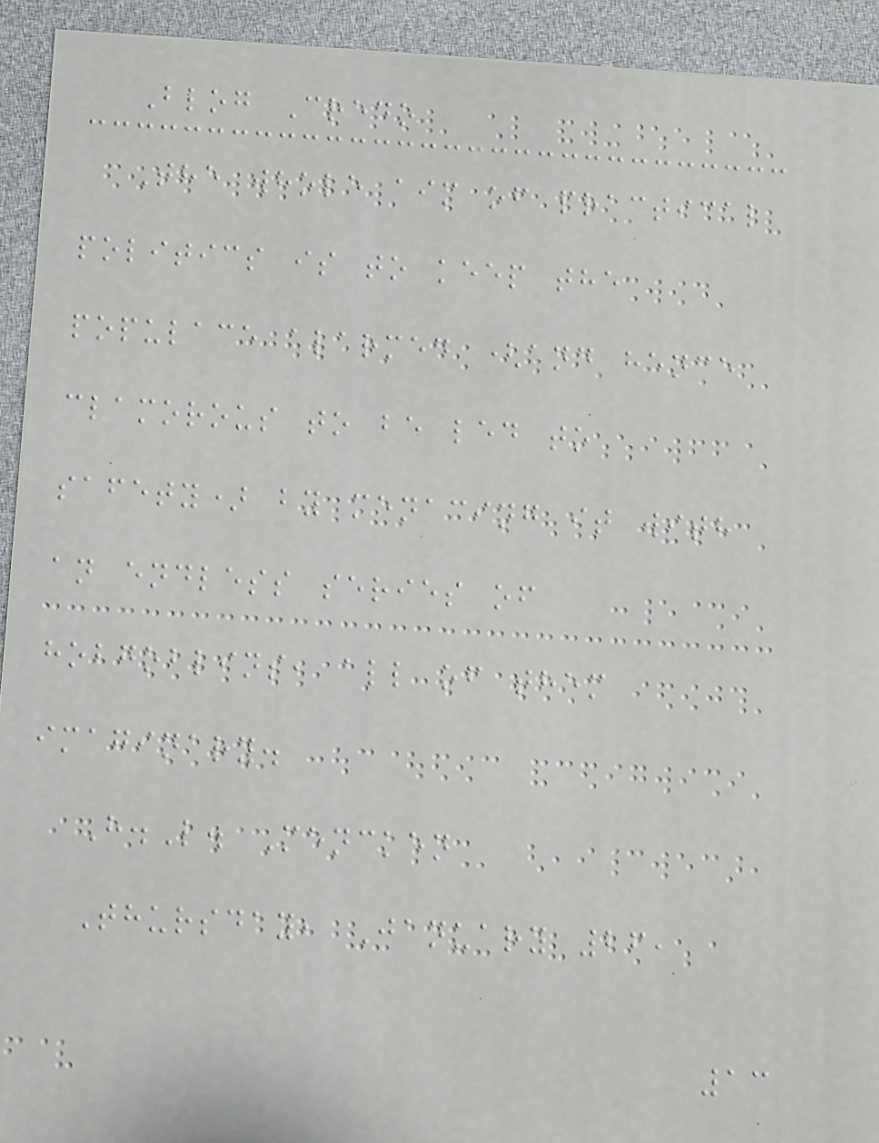Blog Credo
The whole aim of practical
politics is to keep the
populace alarmed (and hence
clamorous to be led to
safety) by menacing it with
an endless series of
hobgoblins, all of them
imaginary.
H.L. Mencken
Thursday, January 26,
13
